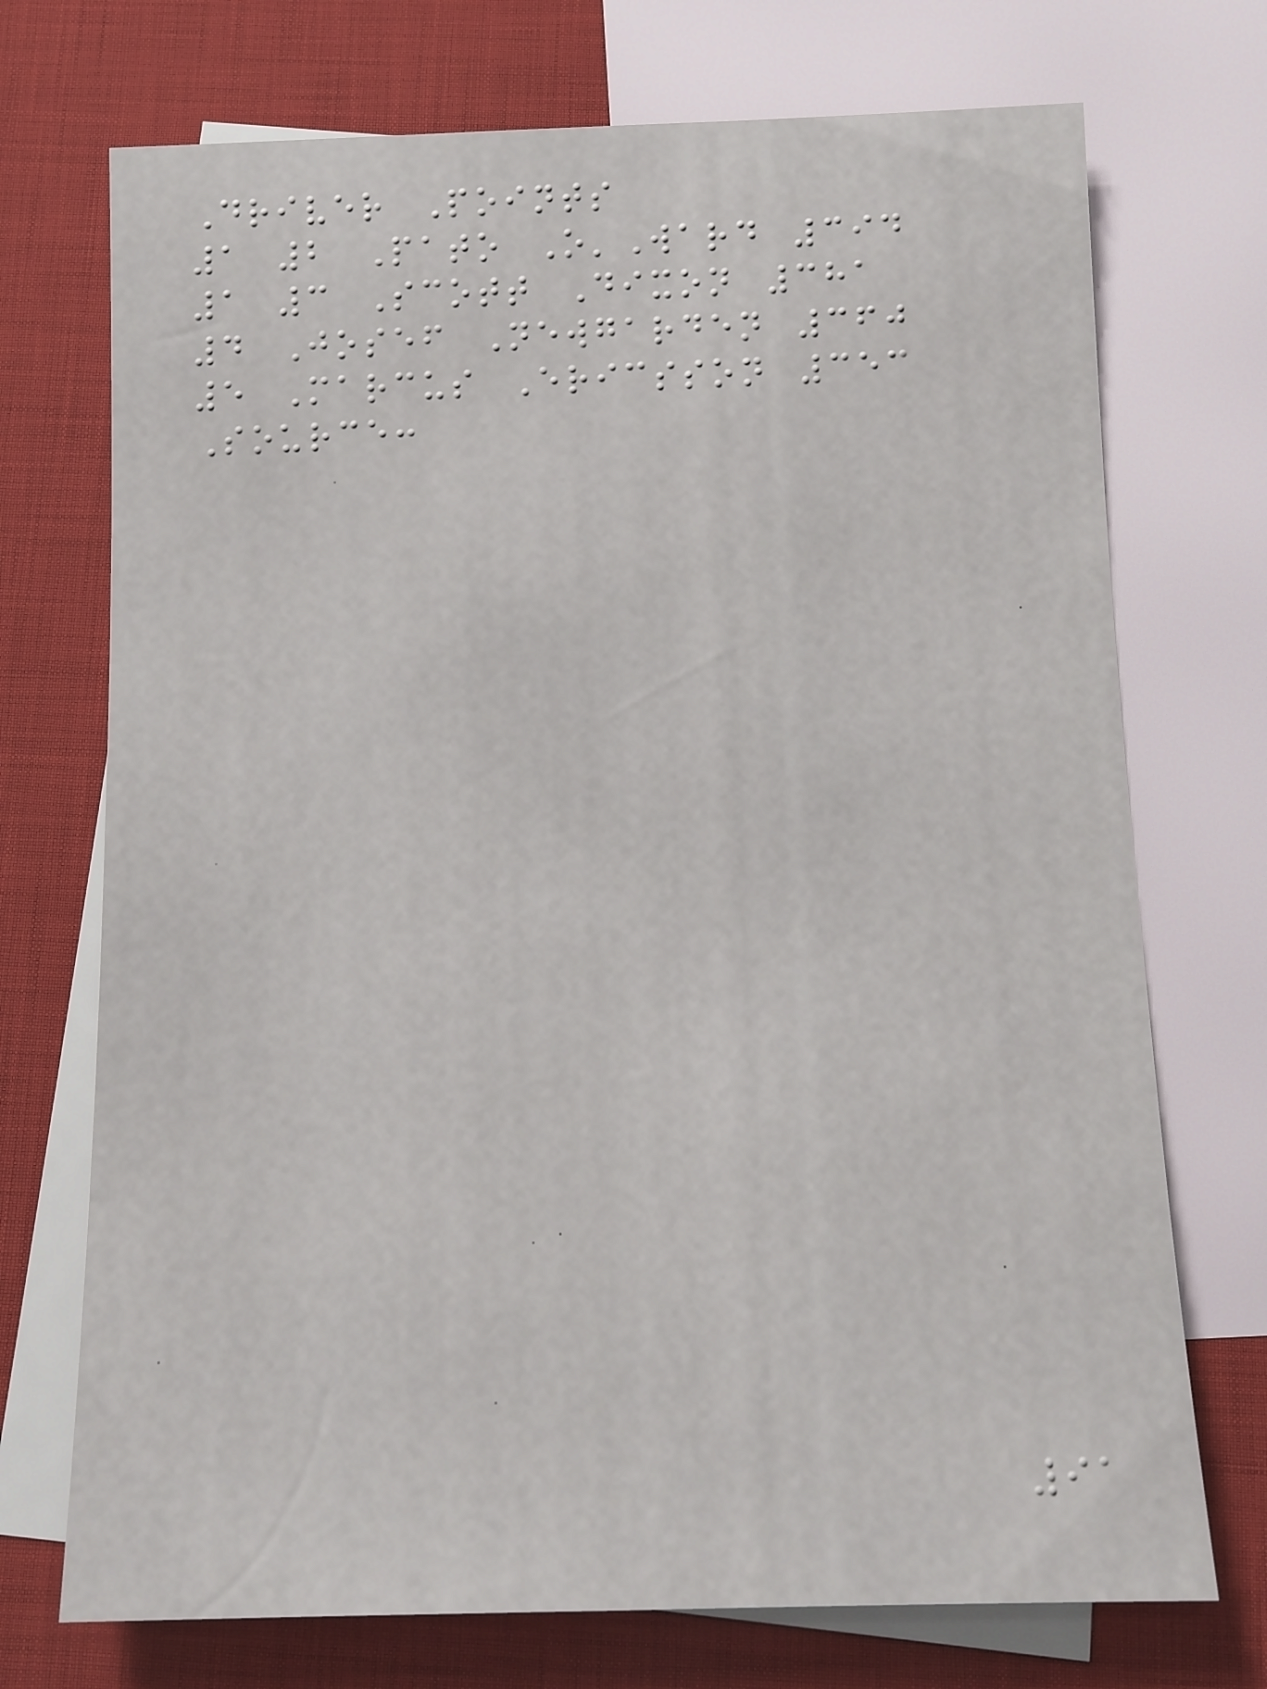Driver Points
1 2 Pato O'Ward 394
1 3 Scott Dixon 381
4 Josef Newgarden 360
5 Marcus Ericsson 353
Source:
91
